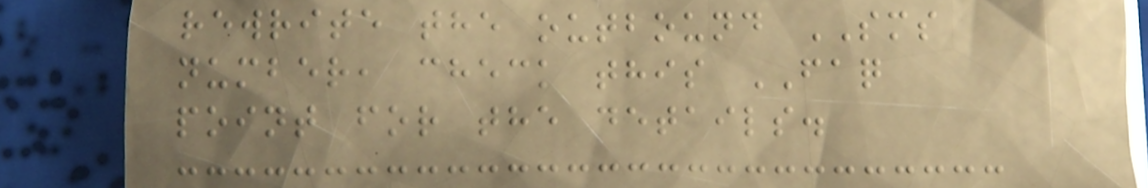rewrite the outbound SMS
number, check this FAQ
point for the details.
